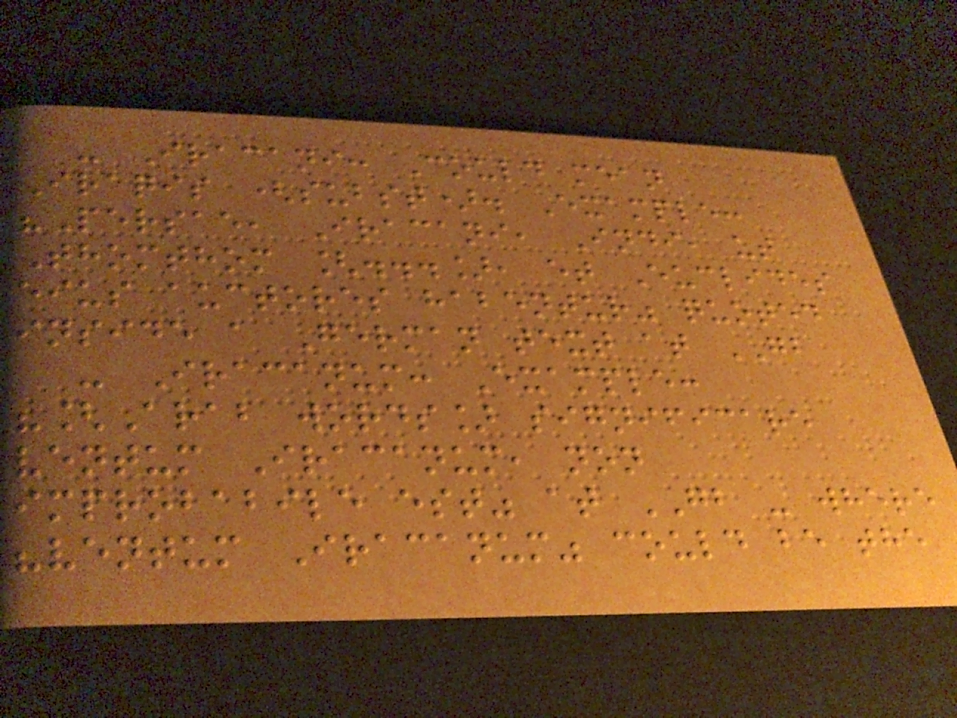- Iracani: Could mean
Iraqis (subst). Example:
"Persae, Iracani, Indi, ut
Thomthom [...], et Euclides
eius auctores habentur" quoted
inside a German text at GB
- Iracanum: Example:
"[Arab words] significare
ventum Iracanum, non
improbabile est" at GB - where
"ventum Iracanum" could be the
